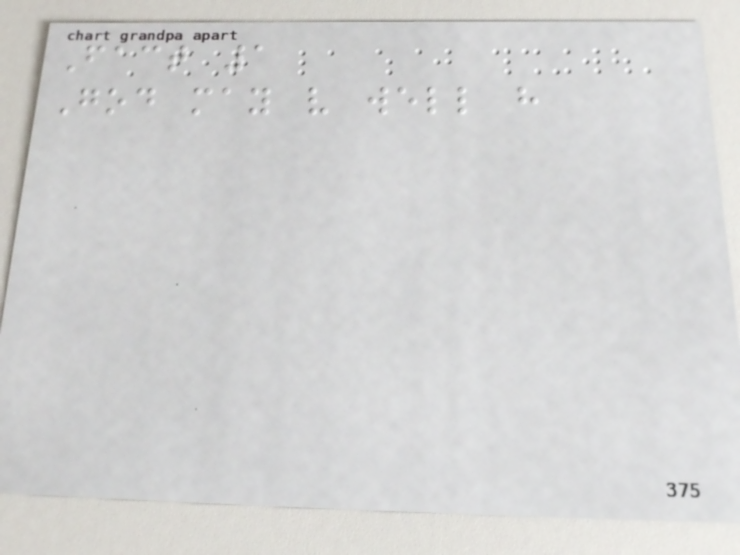Fact 1
God may very well have
